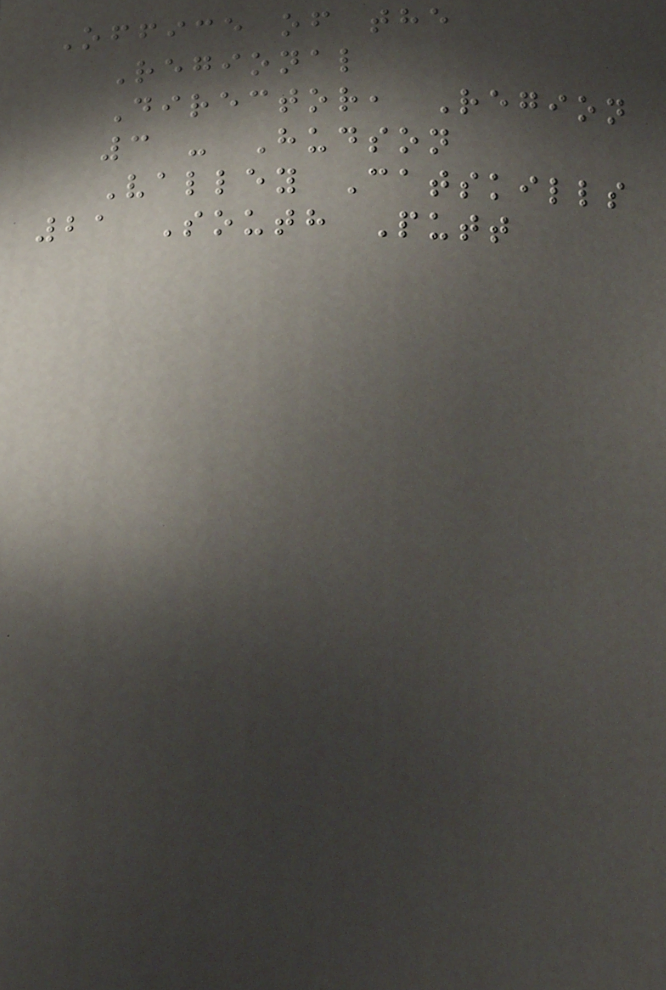Office of the
Regional
Director, Region
3 - Hudson
Valley Catskills
21 South Putt
